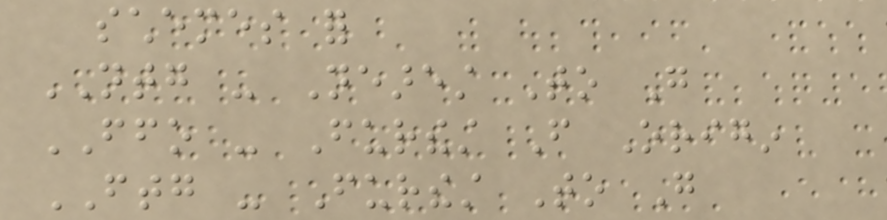schemes for
NTG - Nearest To Go
FFO - Furthest From Origin
FTG - Furthest To Go
